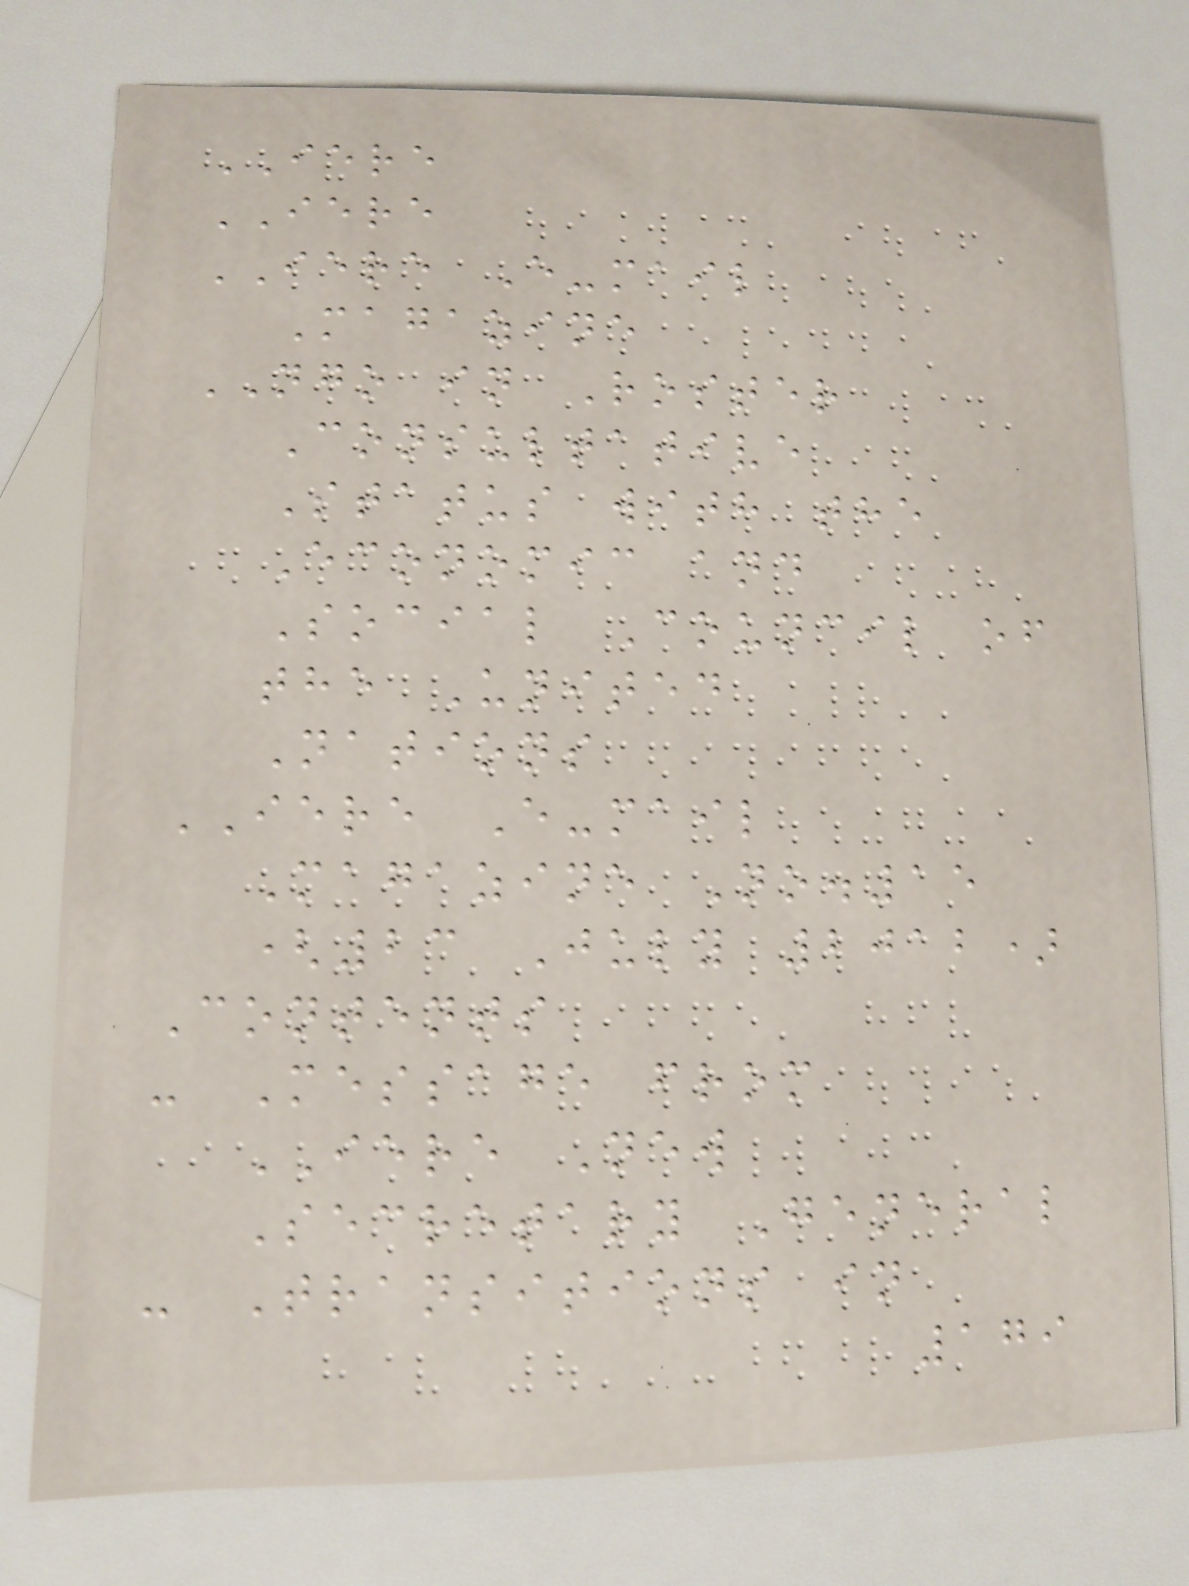IERE
IERE
IERE E-mail
Magazine
NGO in Roster
Consultative
Status with the
Economic and
Social Council of
the United
Nations
IERE E-mail
Magazine No.15
(23 July 2012)
Contents
- Message from
IERE New
Secretary General
- Transitions in
179
